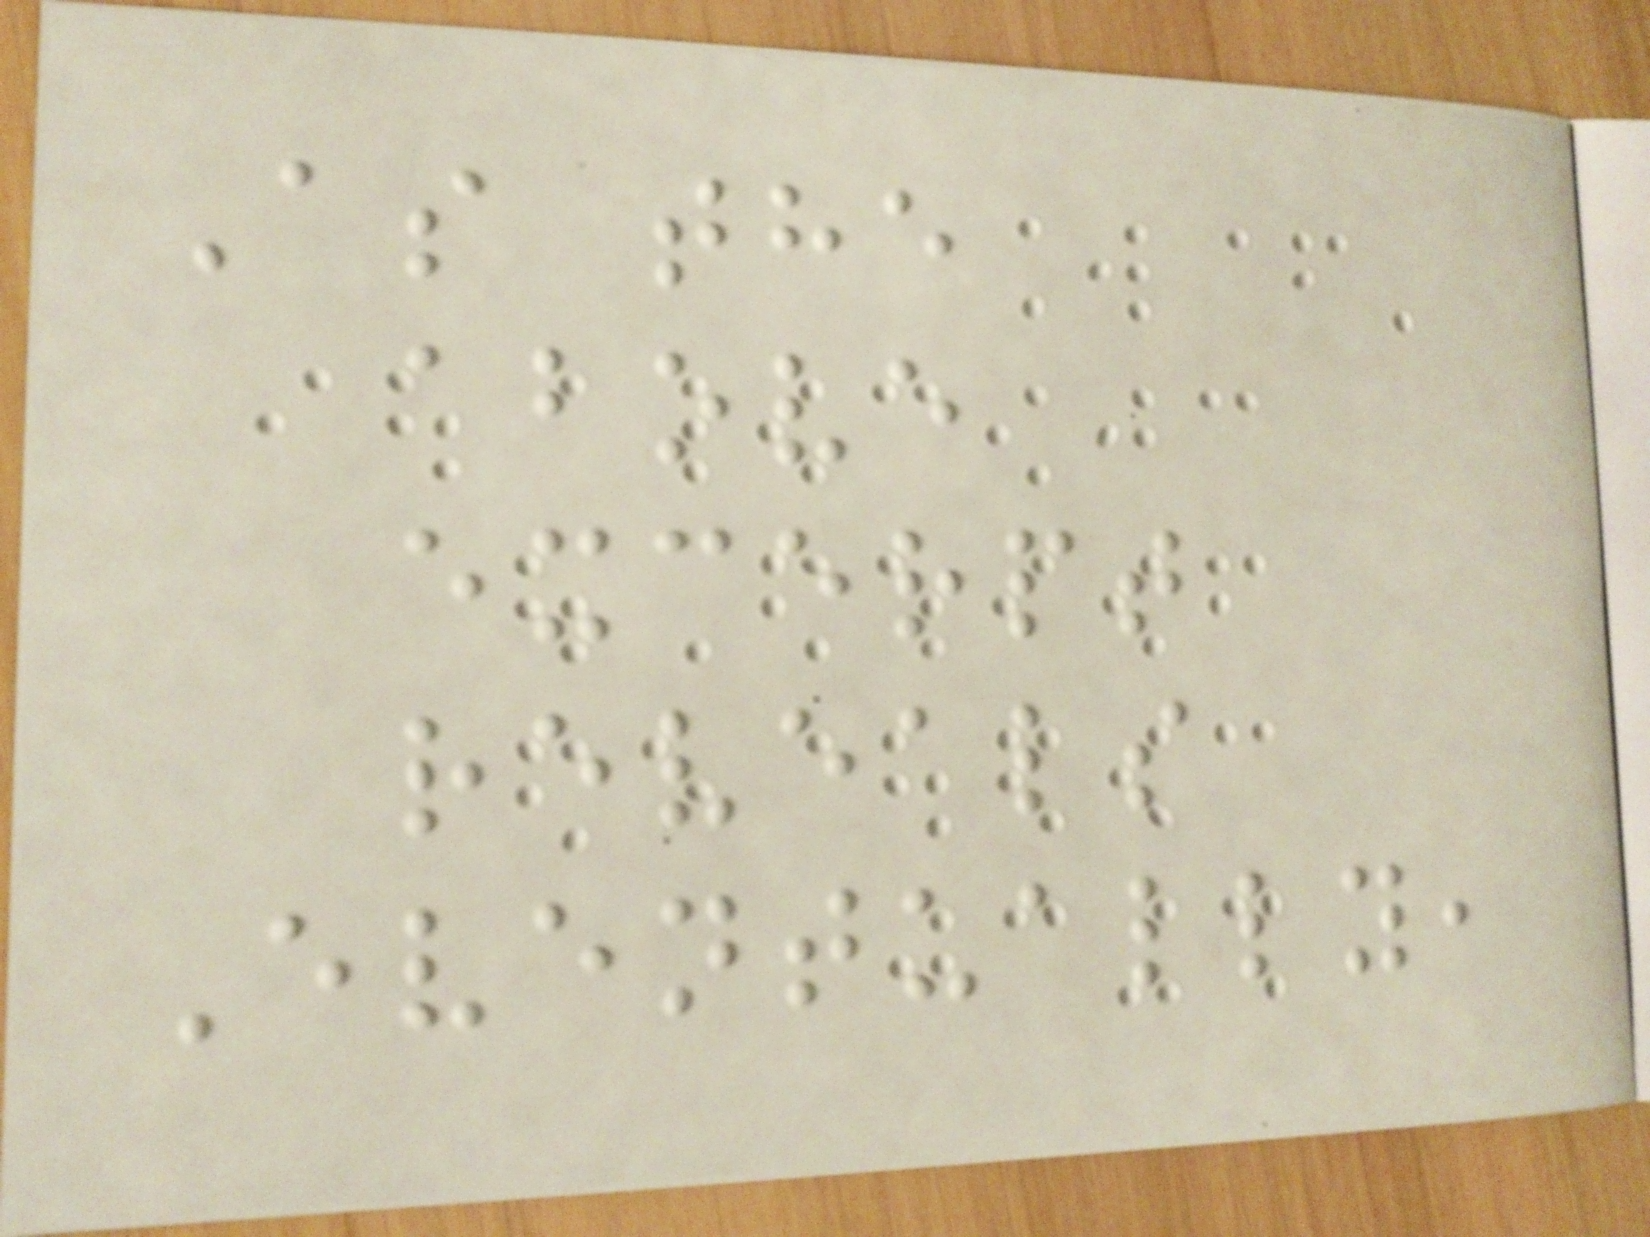As the
above
excerpt
reveals
Eventually,
